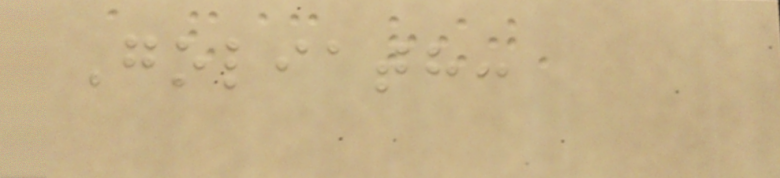Goliath:
